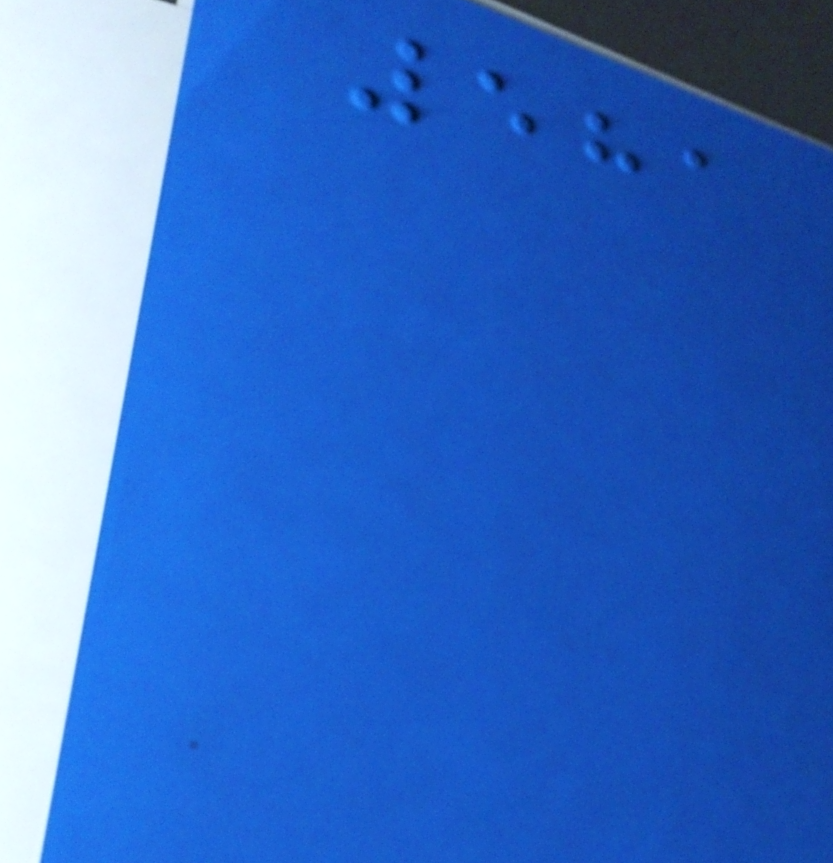581
